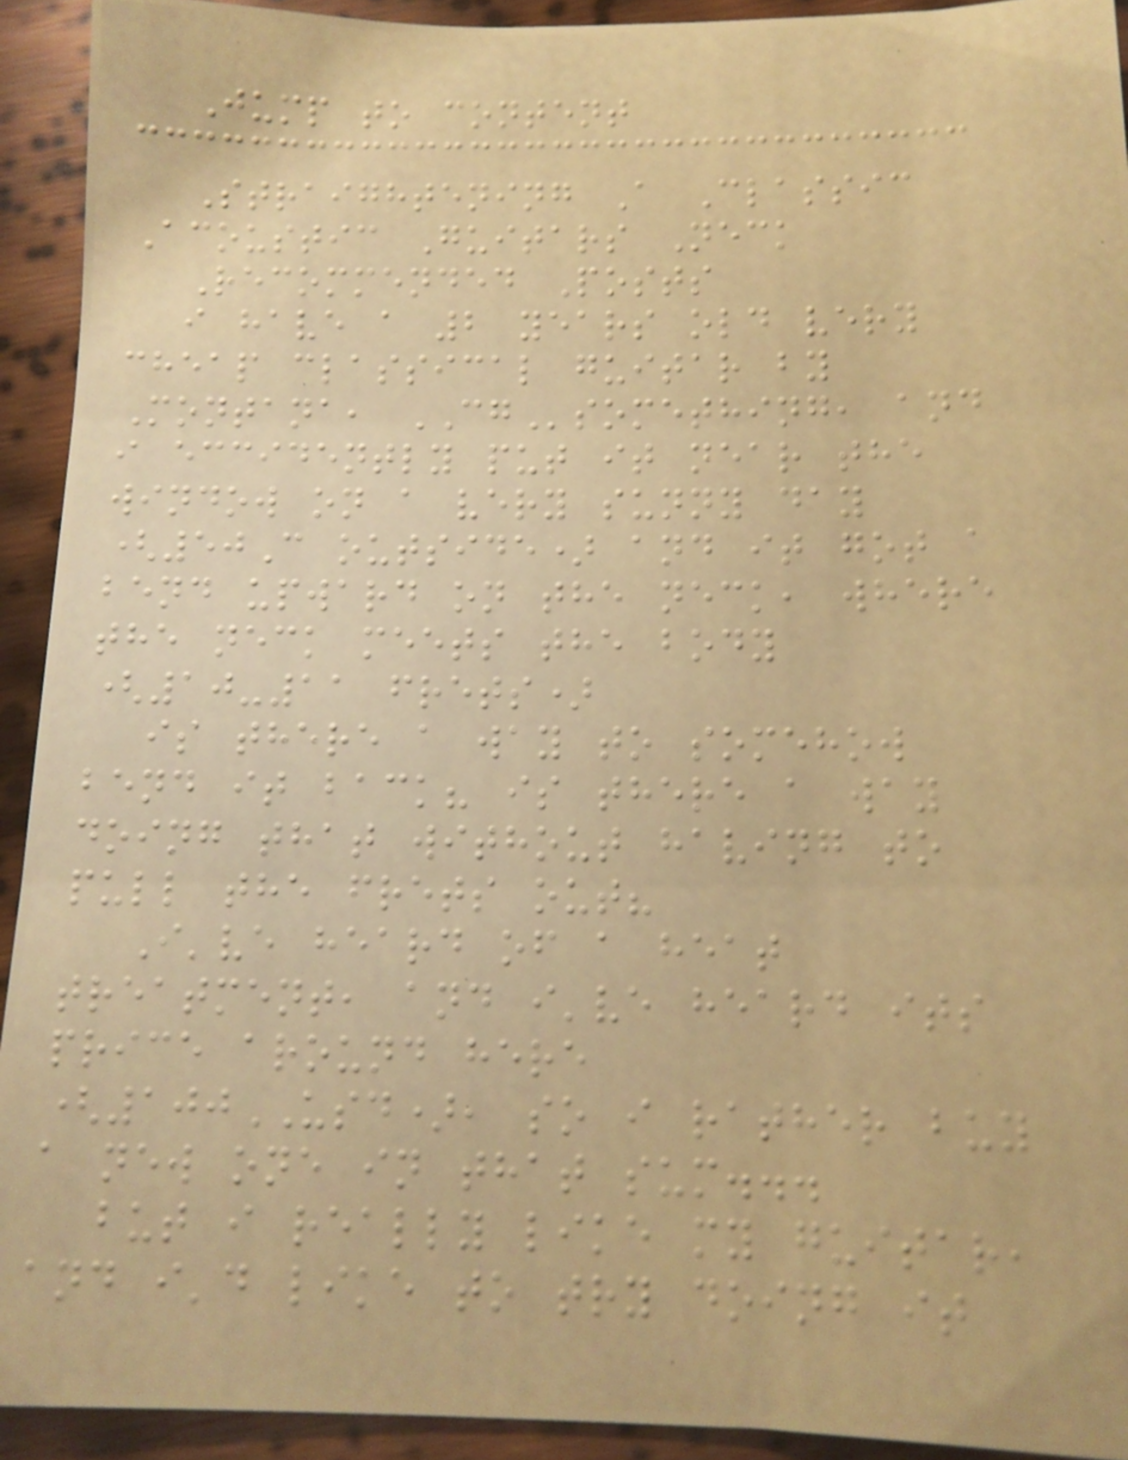Jump to content
Straightening A Classic
Acoustic Guitars Neck
Recommended Posts
i have a 2 years old very
cheap classical guitar by
Montana, CGsomething, and
i eccidently put it near the
window on a very sunny day
(50C outside) and it got a
bend upward on the neck, where
the neck meets the body
(10-11 frets)
is there a way to somehow
bend it back? is there a way
doing that without having to
pull the frets out?
I've heard of a heat
treatment, and i've heard its
price around here
(100USD), so i rather buy
a new one in that sum...
but i really like my guitar,
and i'd like to try doing it
